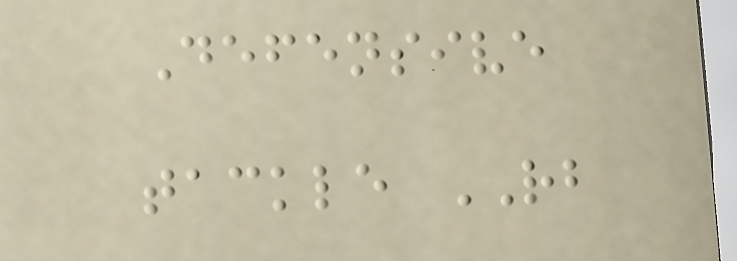Defensive
tackle RB
